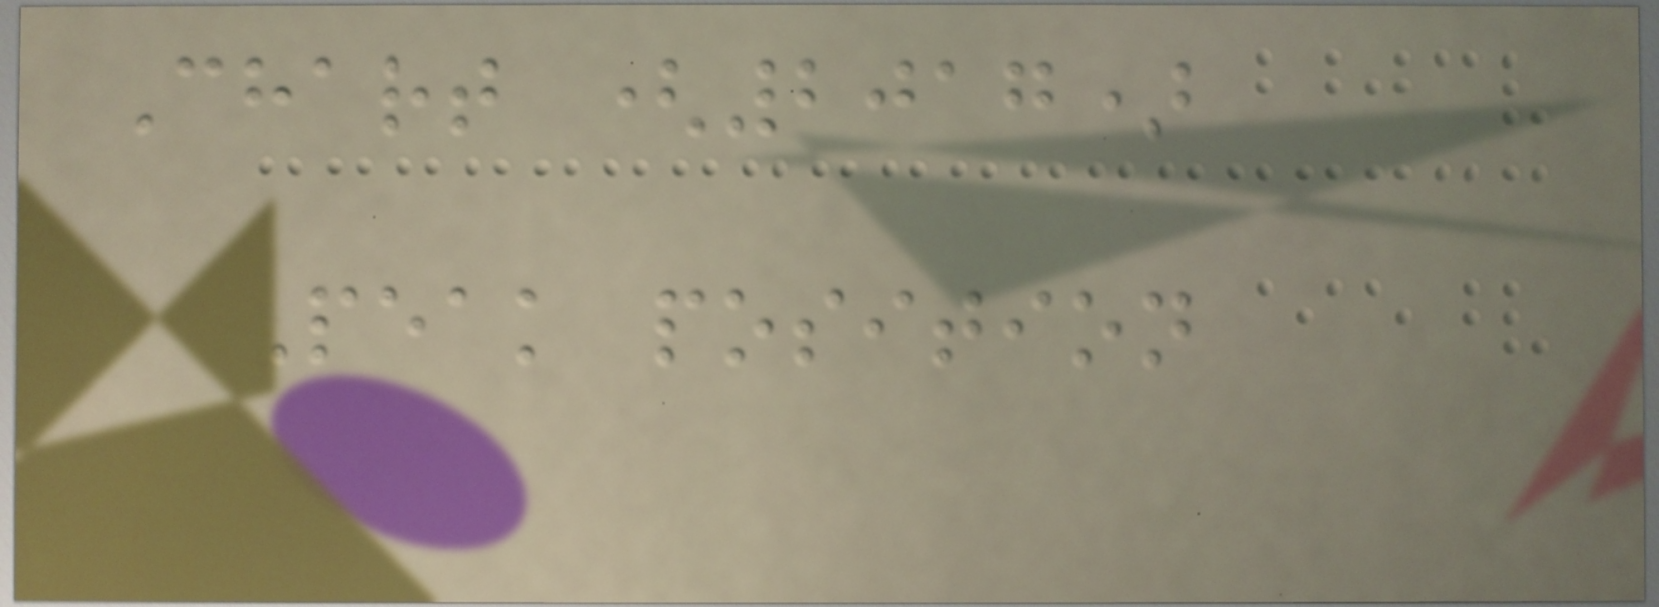Chart (2017)
Peak position
